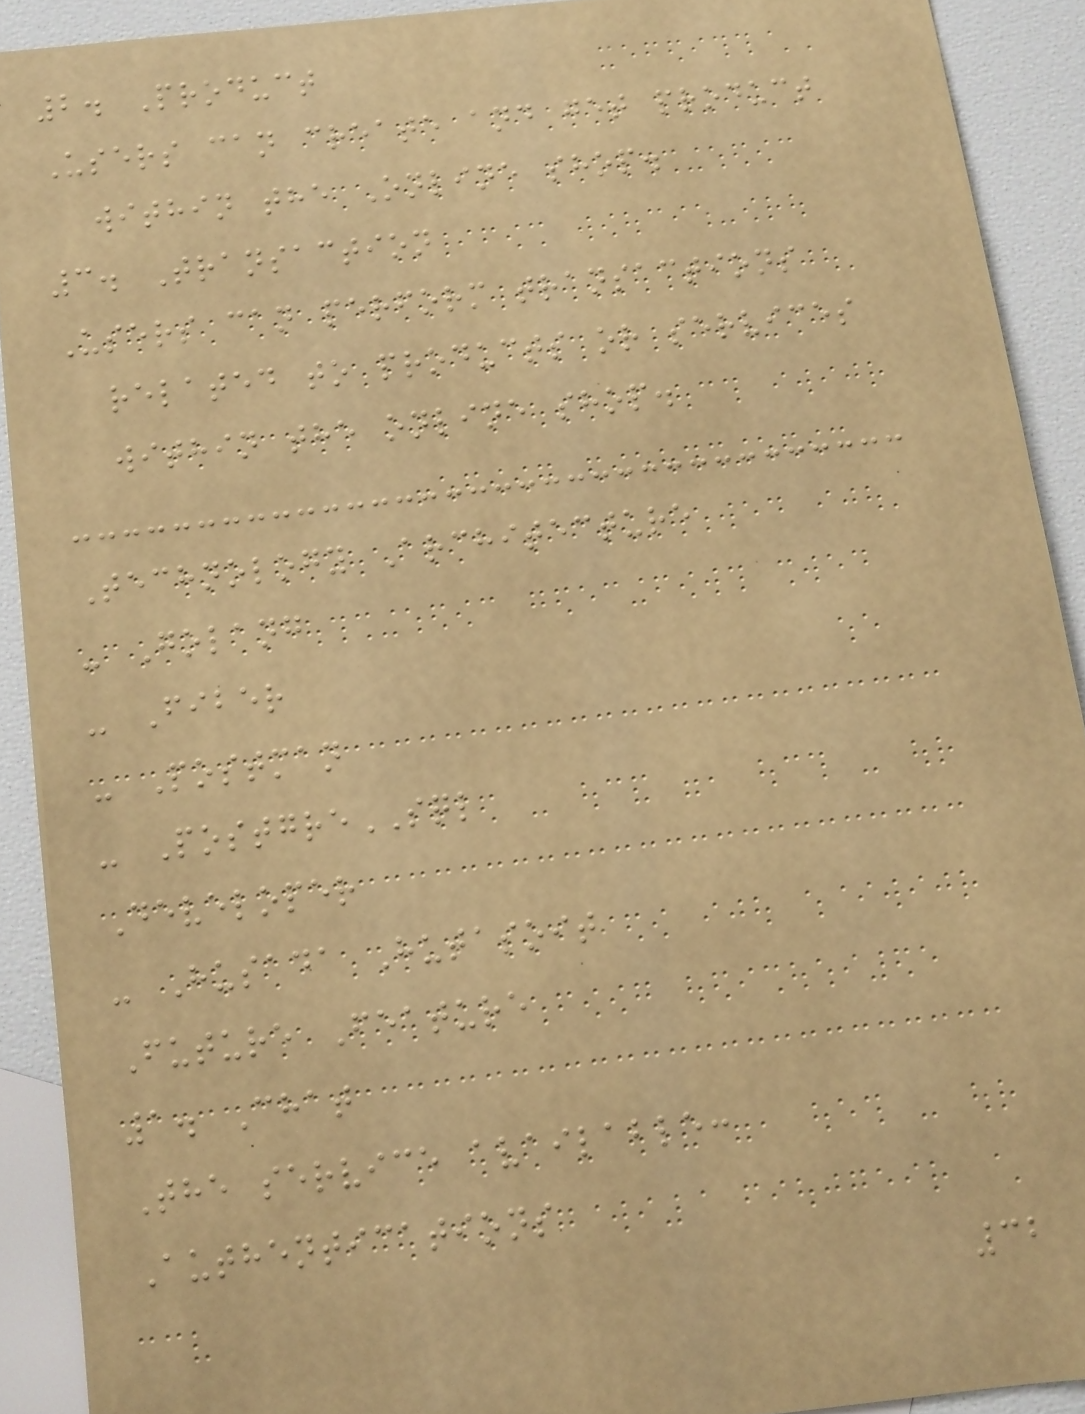2. Product
Users can create and get product
within the Online shop.
3. Transaction
Users can perform transactions
related to products or services
within the online shop.
Technology Architecture
- Golang
- Fiber
- Postman
- PostgreSQL
Developer
- Husada Hutasoit
Future Feature
1. Chat
The service available:
Authentications
32
